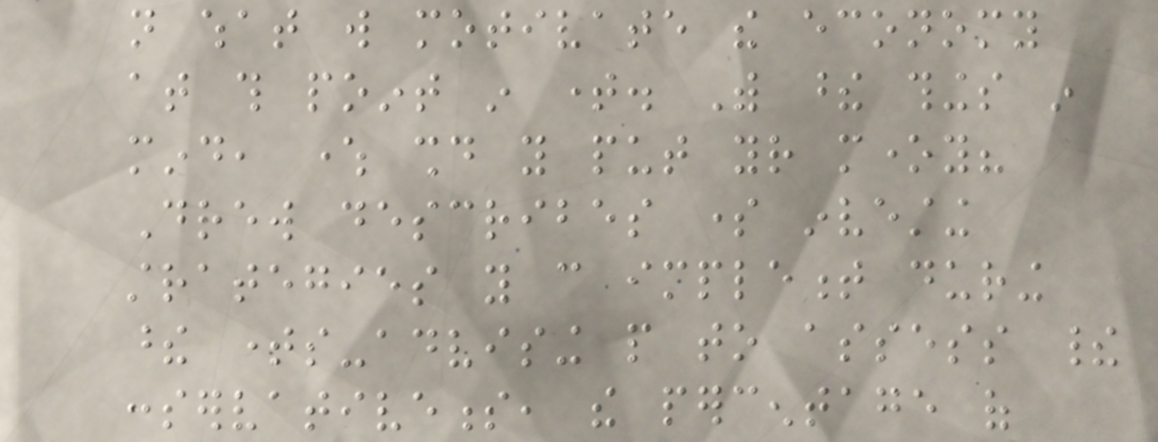not what will motivate the economy
at this point in time. With these things in
mind, where should you put your money?
Drew describes some investing
strategies you can implement during
these times-advising people to assess their
conservativeness, the percentage of
